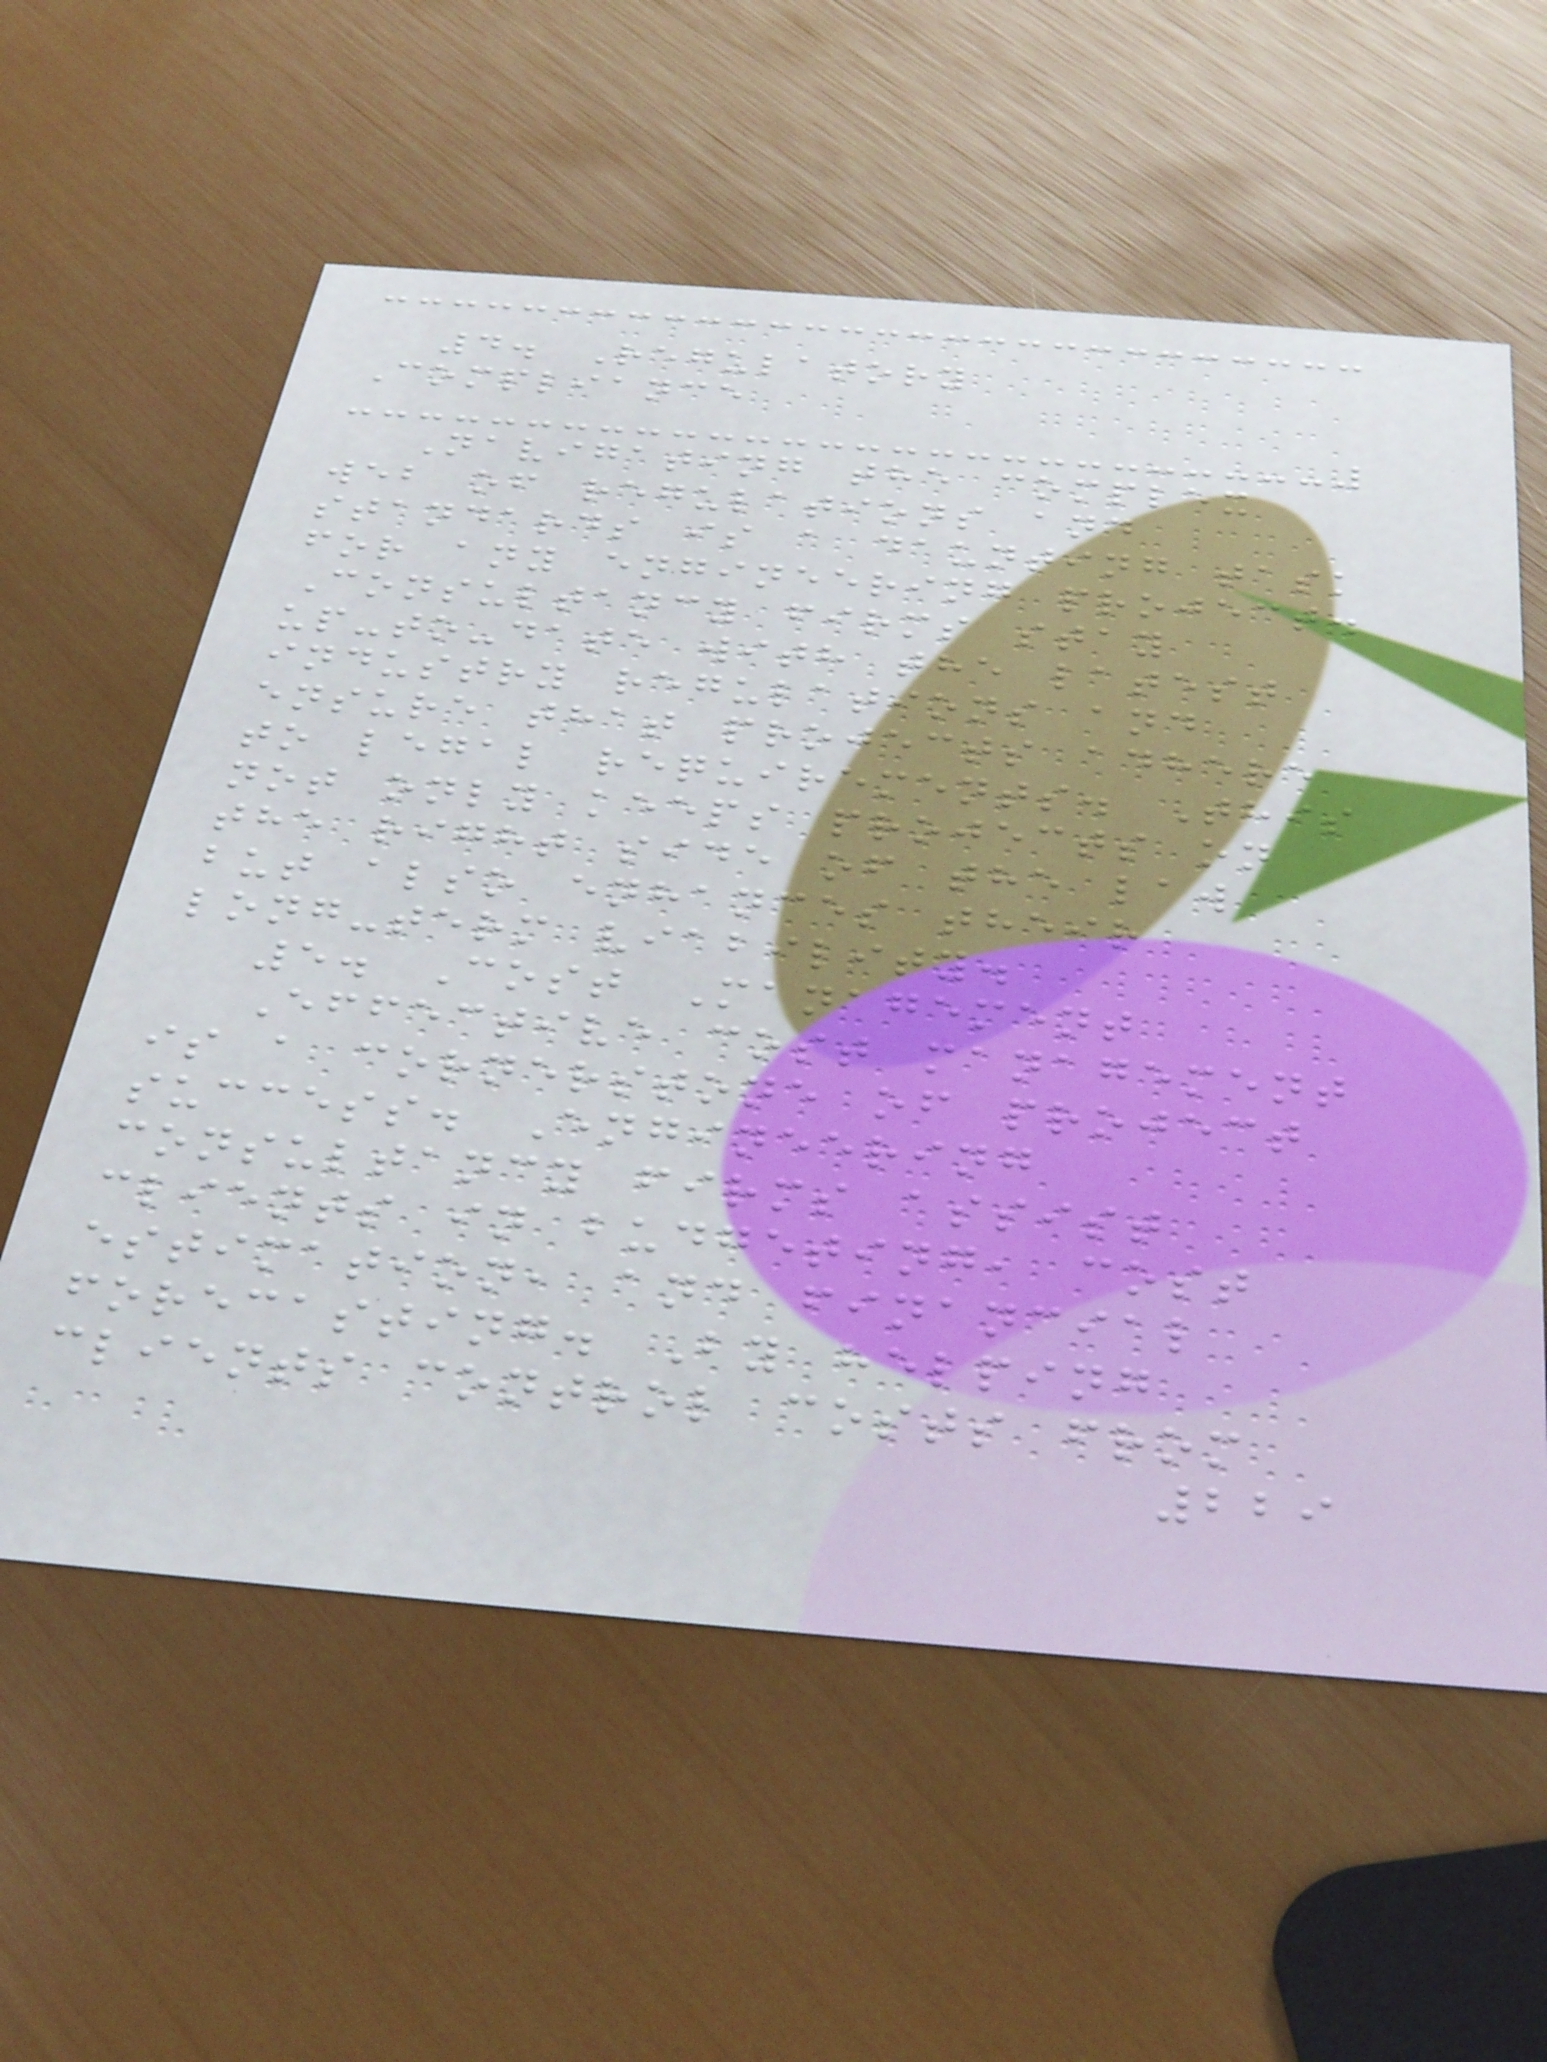4. Regulatory
Compliance
Navigating the complex
web of regulations and
standards is a daunting task
for any engineering project.
Consultancy firms stay
up-to-date with the latest
industry regulations and
ensure that projects adhere
to legal requirements. This
not only keeps projects on
the right side of the law
but also enhances their
long-term viability.
5. Cost Management
Effective cost management
is a cornerstone of project
success. Engineering
consultancy firms assist
clients in budgeting, cost
estimation, and financial
forecasting. By helping
clients control costs from
229
